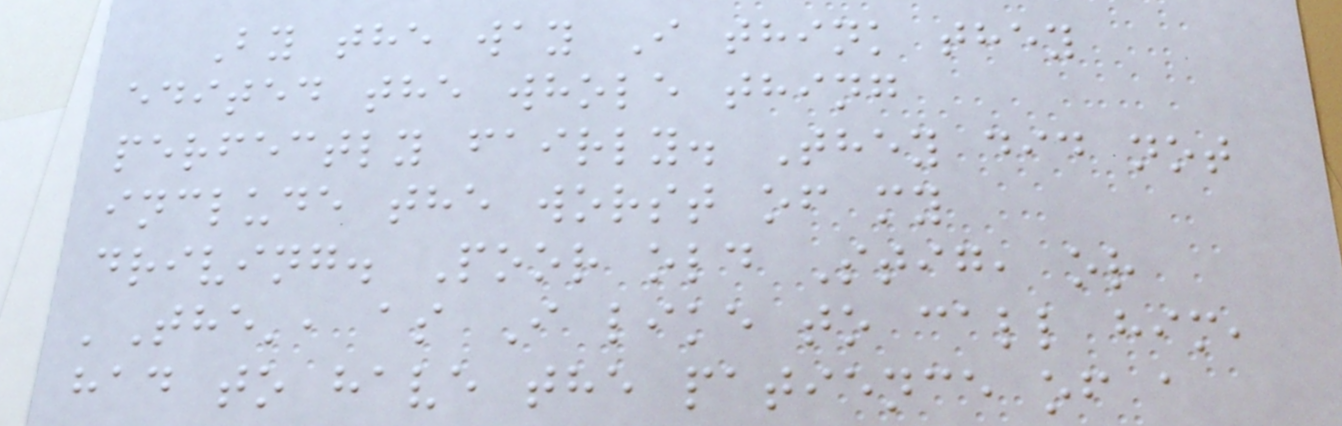By the way I think they
edited the whole thing
perfectly fairly. They did not
include the worst of my
driving. Poor old Stig, or
'The', as I like to call him,
had to have the patience of a
